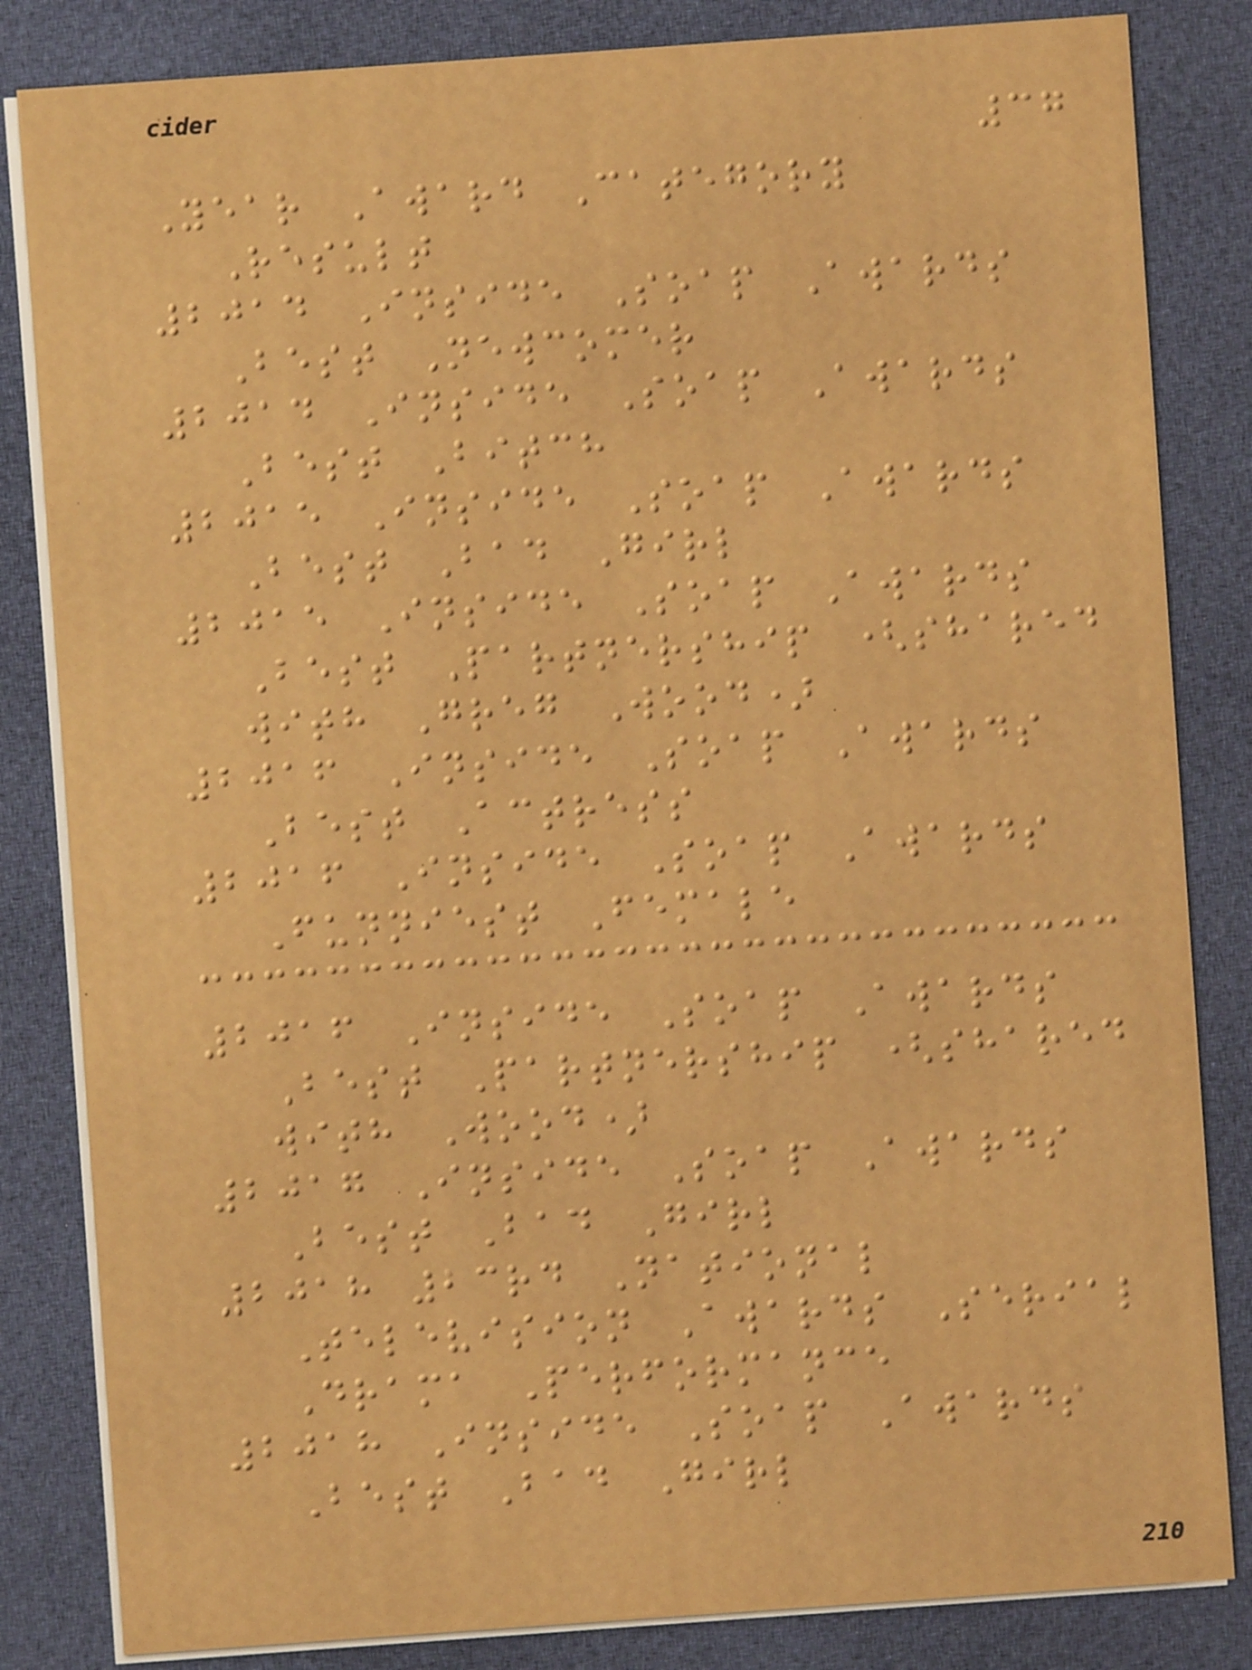37
Year Award Category
Result
2014 Inside Soap Awards
Best Newcomer
2014 Inside Soap Awards
Best Bitch
2015 Inside Soap Awards
Best Bad Girl
2015 Inside Soap Awards
Best Partnership (shared
with Greg Wood)
2016 Inside Soap Awards
Best Actress
2016 Inside Soap Awards
Funniest Female
2016 Inside Soap Awards
Best Partnership (shared
with Wood)
2017 Inside Soap Awards
Best Bad Girl
2018 23rd National
Television Awards Serial
Drama Performance
2018 Inside Soap Awards
Best Bad Girl
